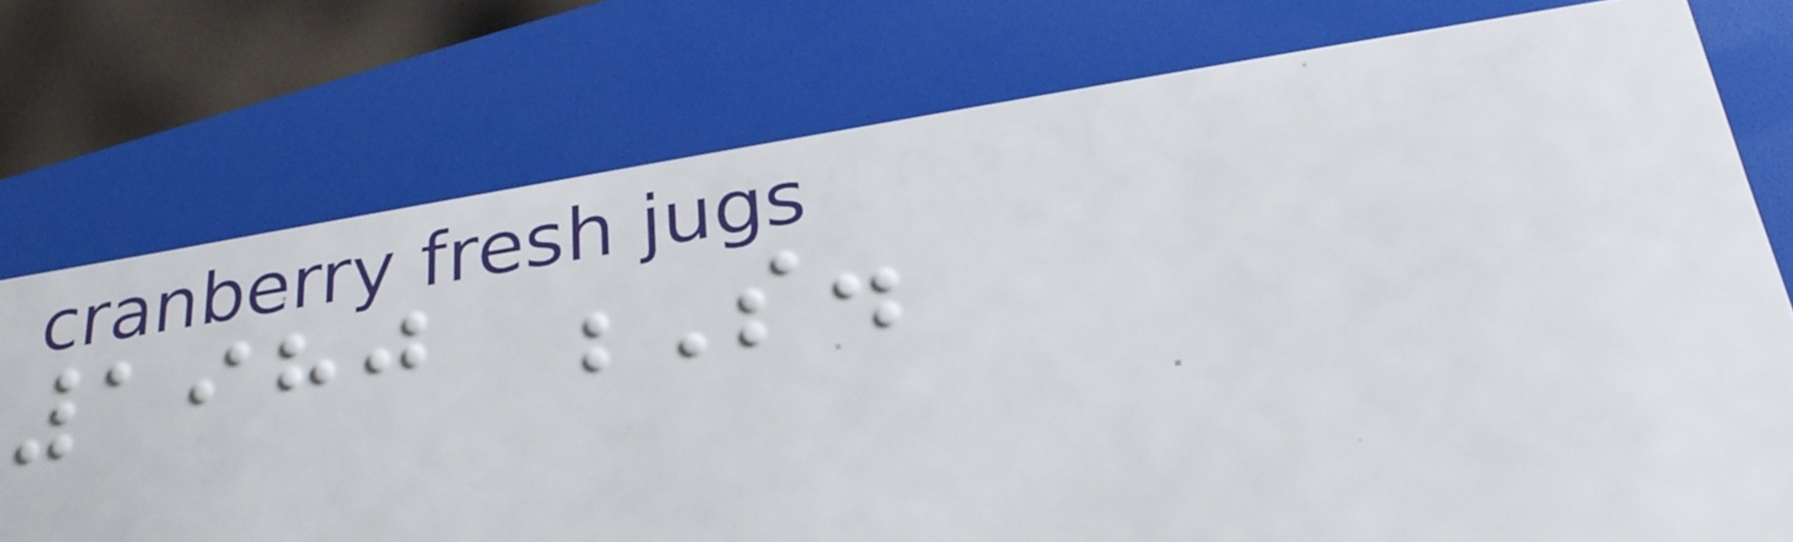1980 S.
